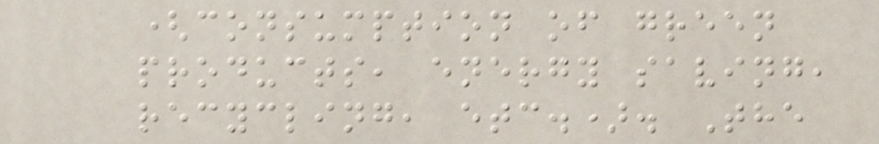(consumption of green
products, energy saving,
recycling, etc.). The
